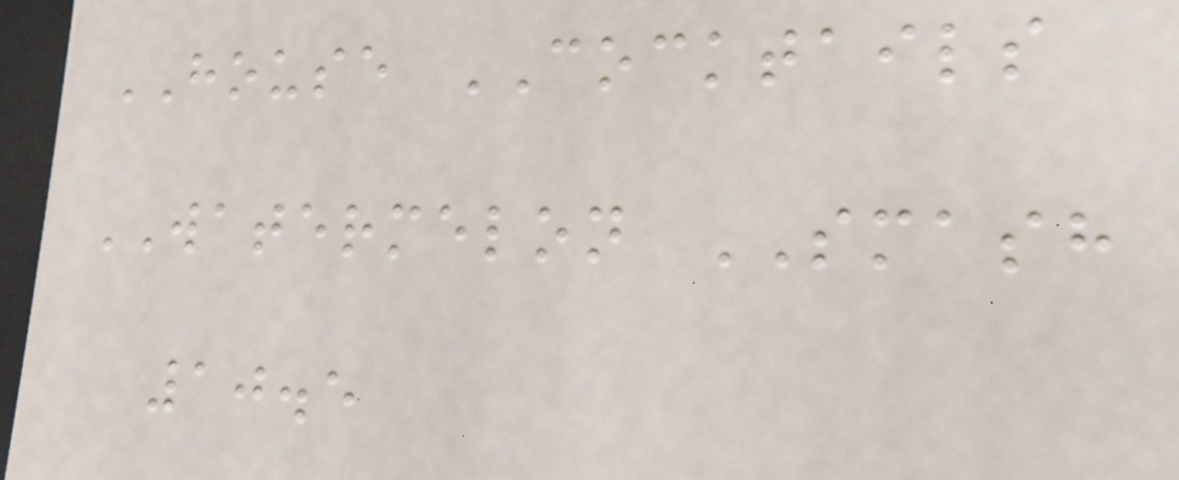HOUSE COCKTAILS
WATERMELON SMASH
10.5
